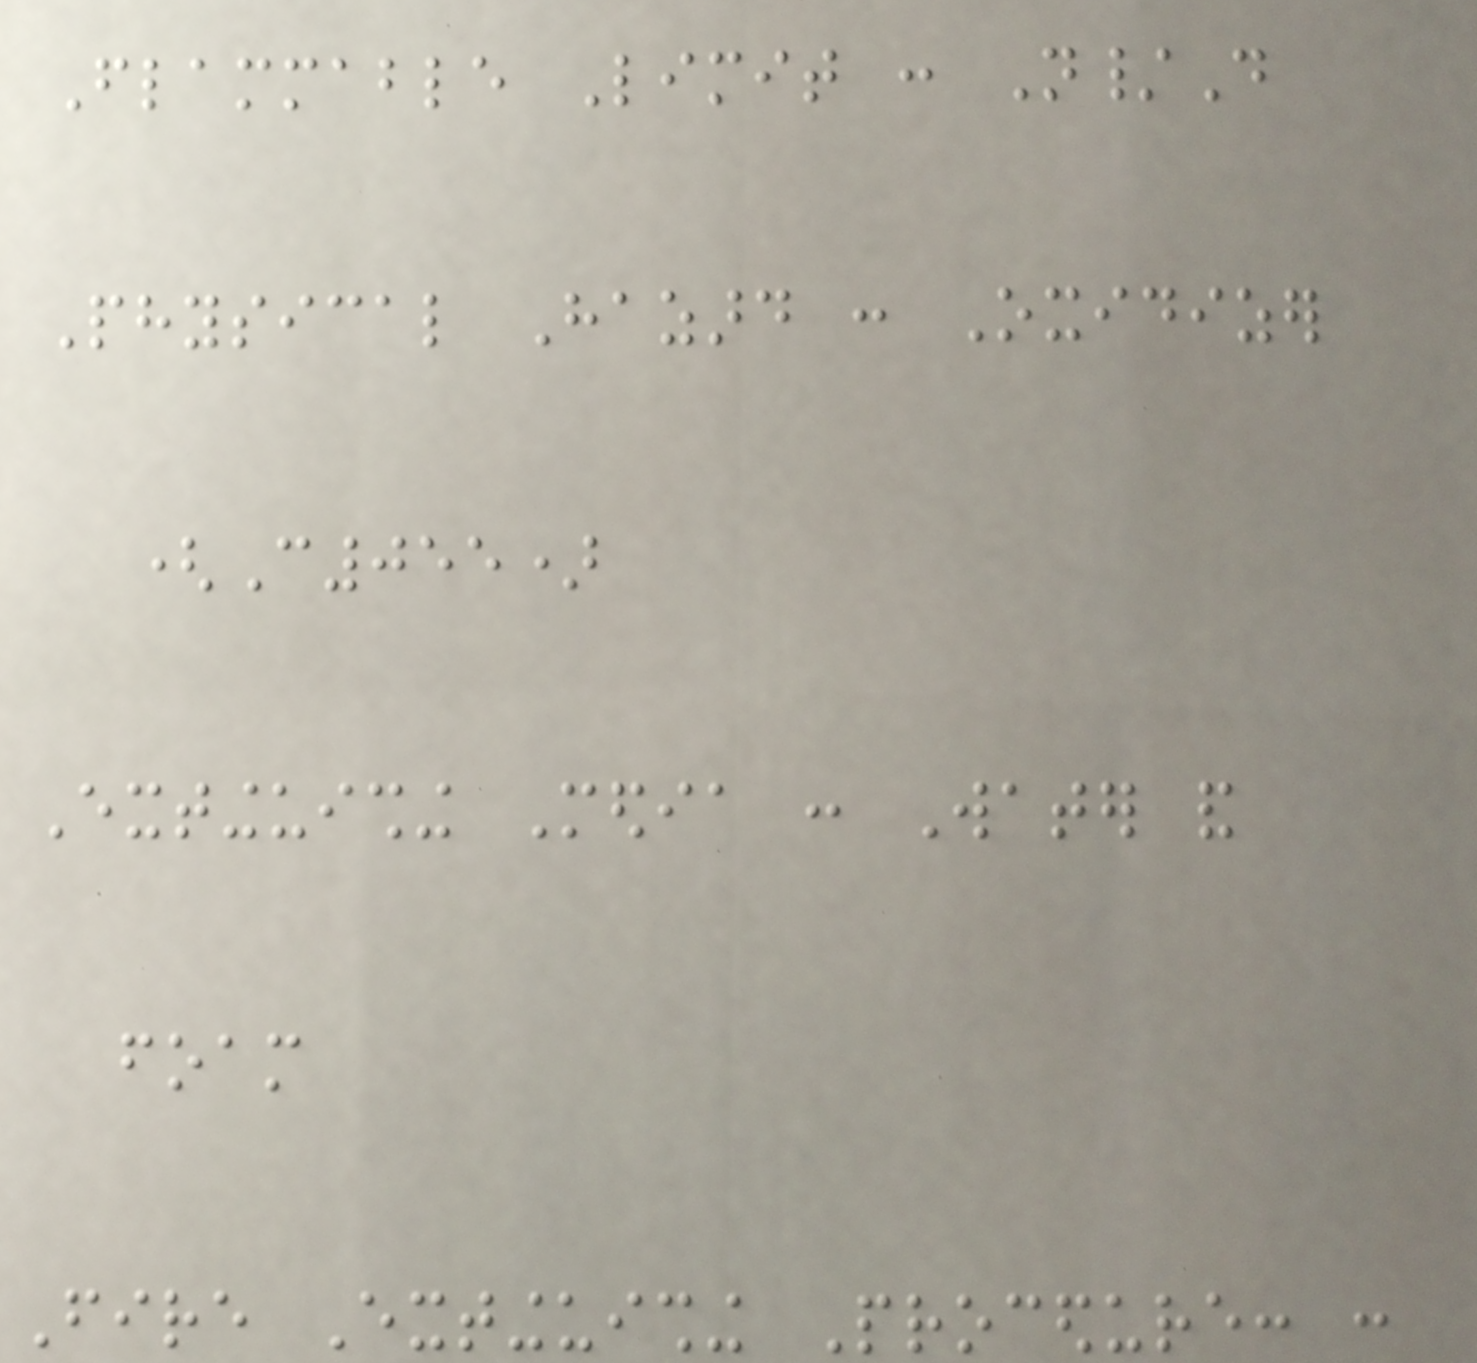Flammable Limit : N/D
Physical Hazard : Oxidizer
(C055)
Extinguishing Media : Water and
foam
Fire Extinguishing Procedure: :
